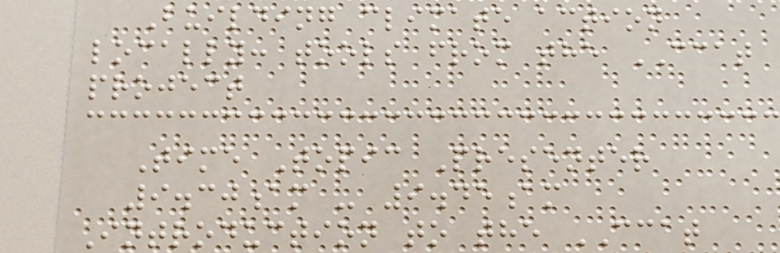Building climate action
locally: tools from the CCAT
project
Time Topic Presenter
9.30am - 9.45am
Introduction to the CCAT
